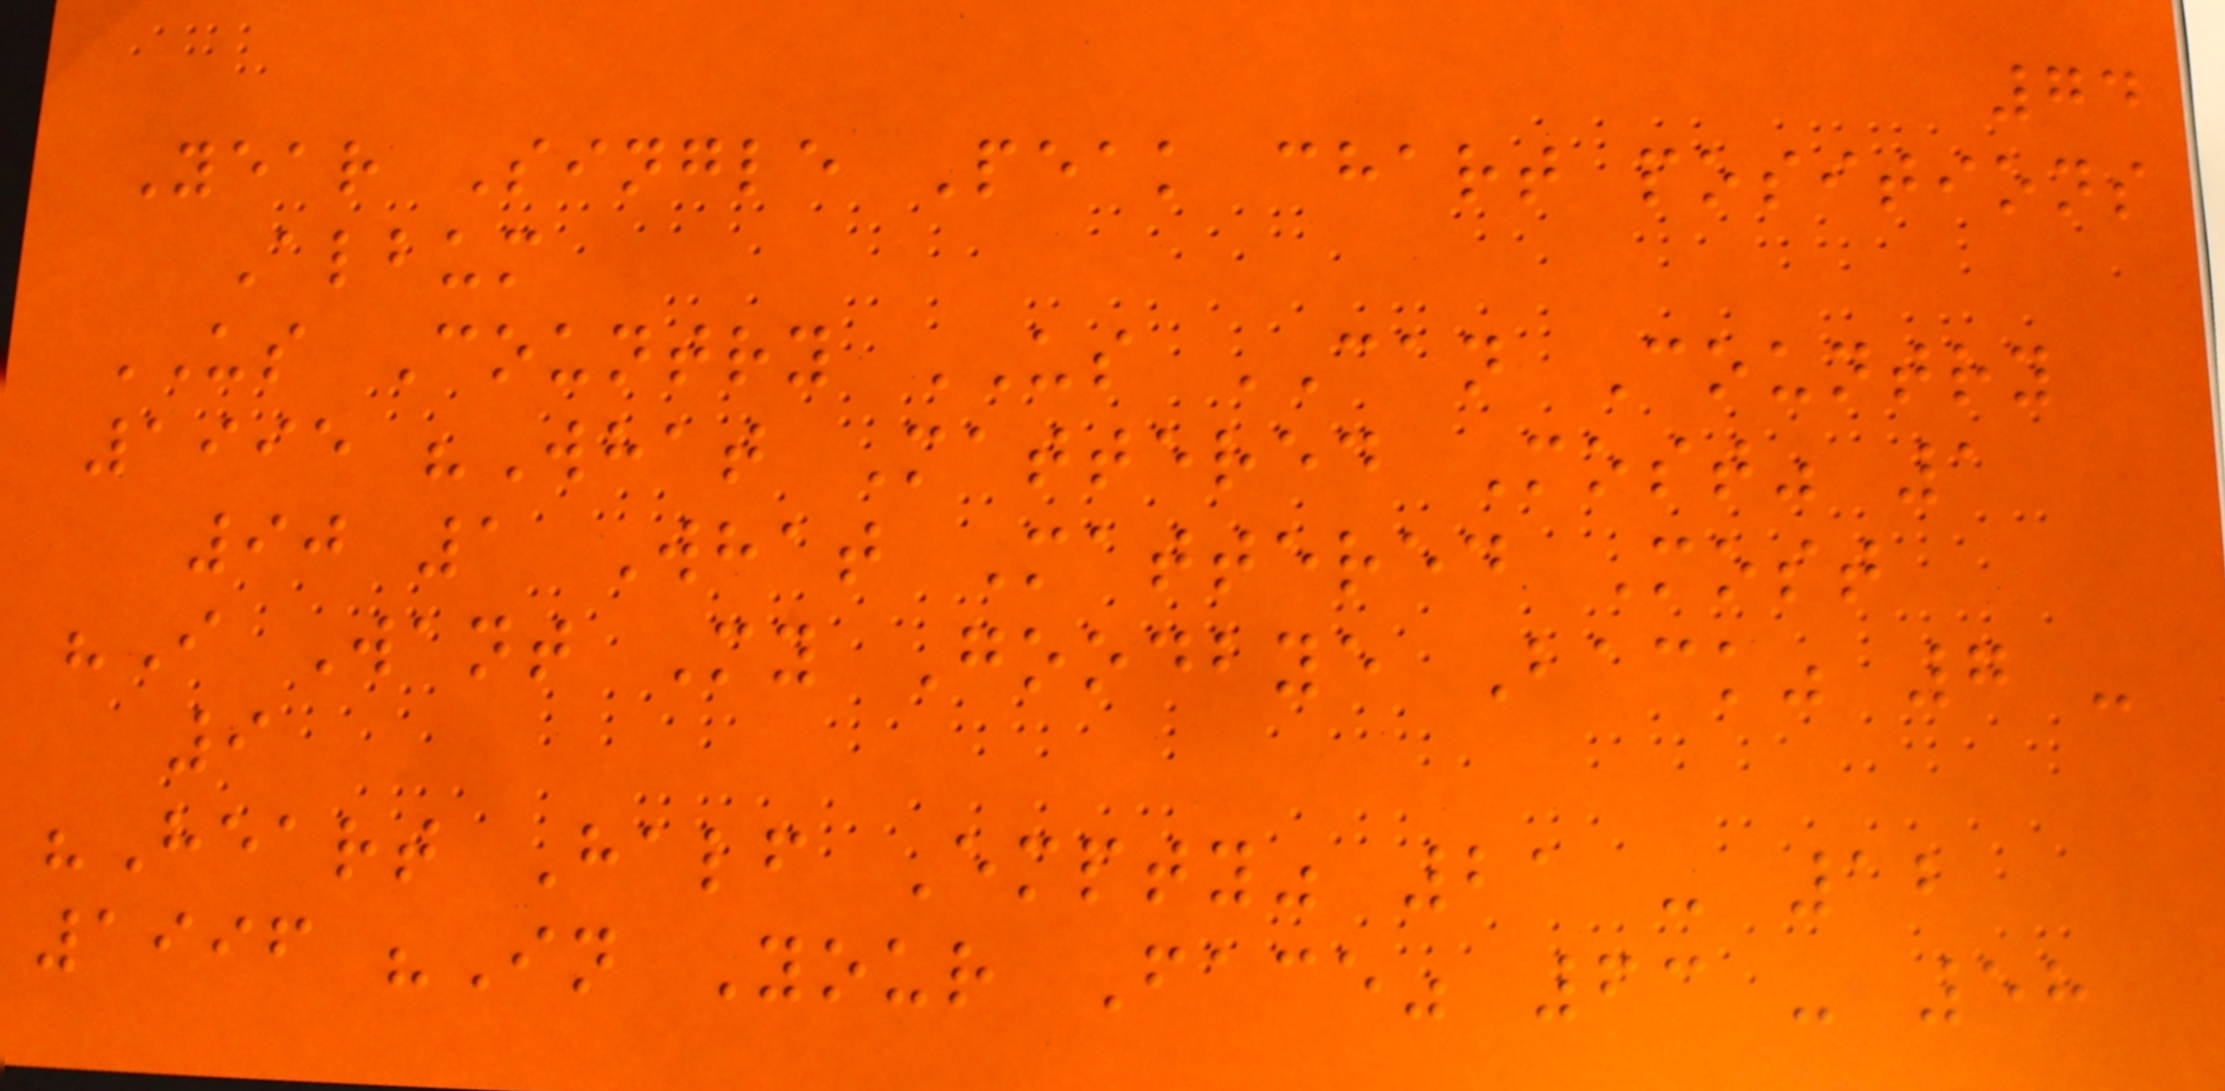74
Year Single Peak chart positions
Album
US Country US CAN Country
1995 "What Mattered Most" 1
90 1 What Mattered Most
"I Want My Goodbye Back" 7 -
9
"Heart Half Empty" 21 - 12
1996 "In Your Face" 63 - 58
